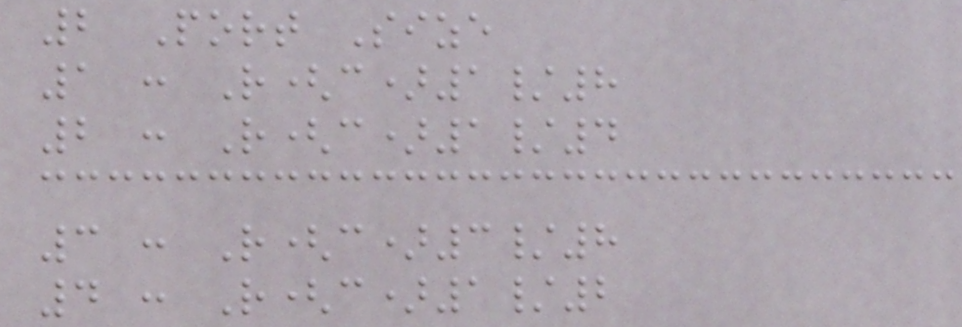2 Port Size
1 : R(c)1/8
2 : R(c)1/4
3 : R(c)3/8
4 : R(c)1/2
